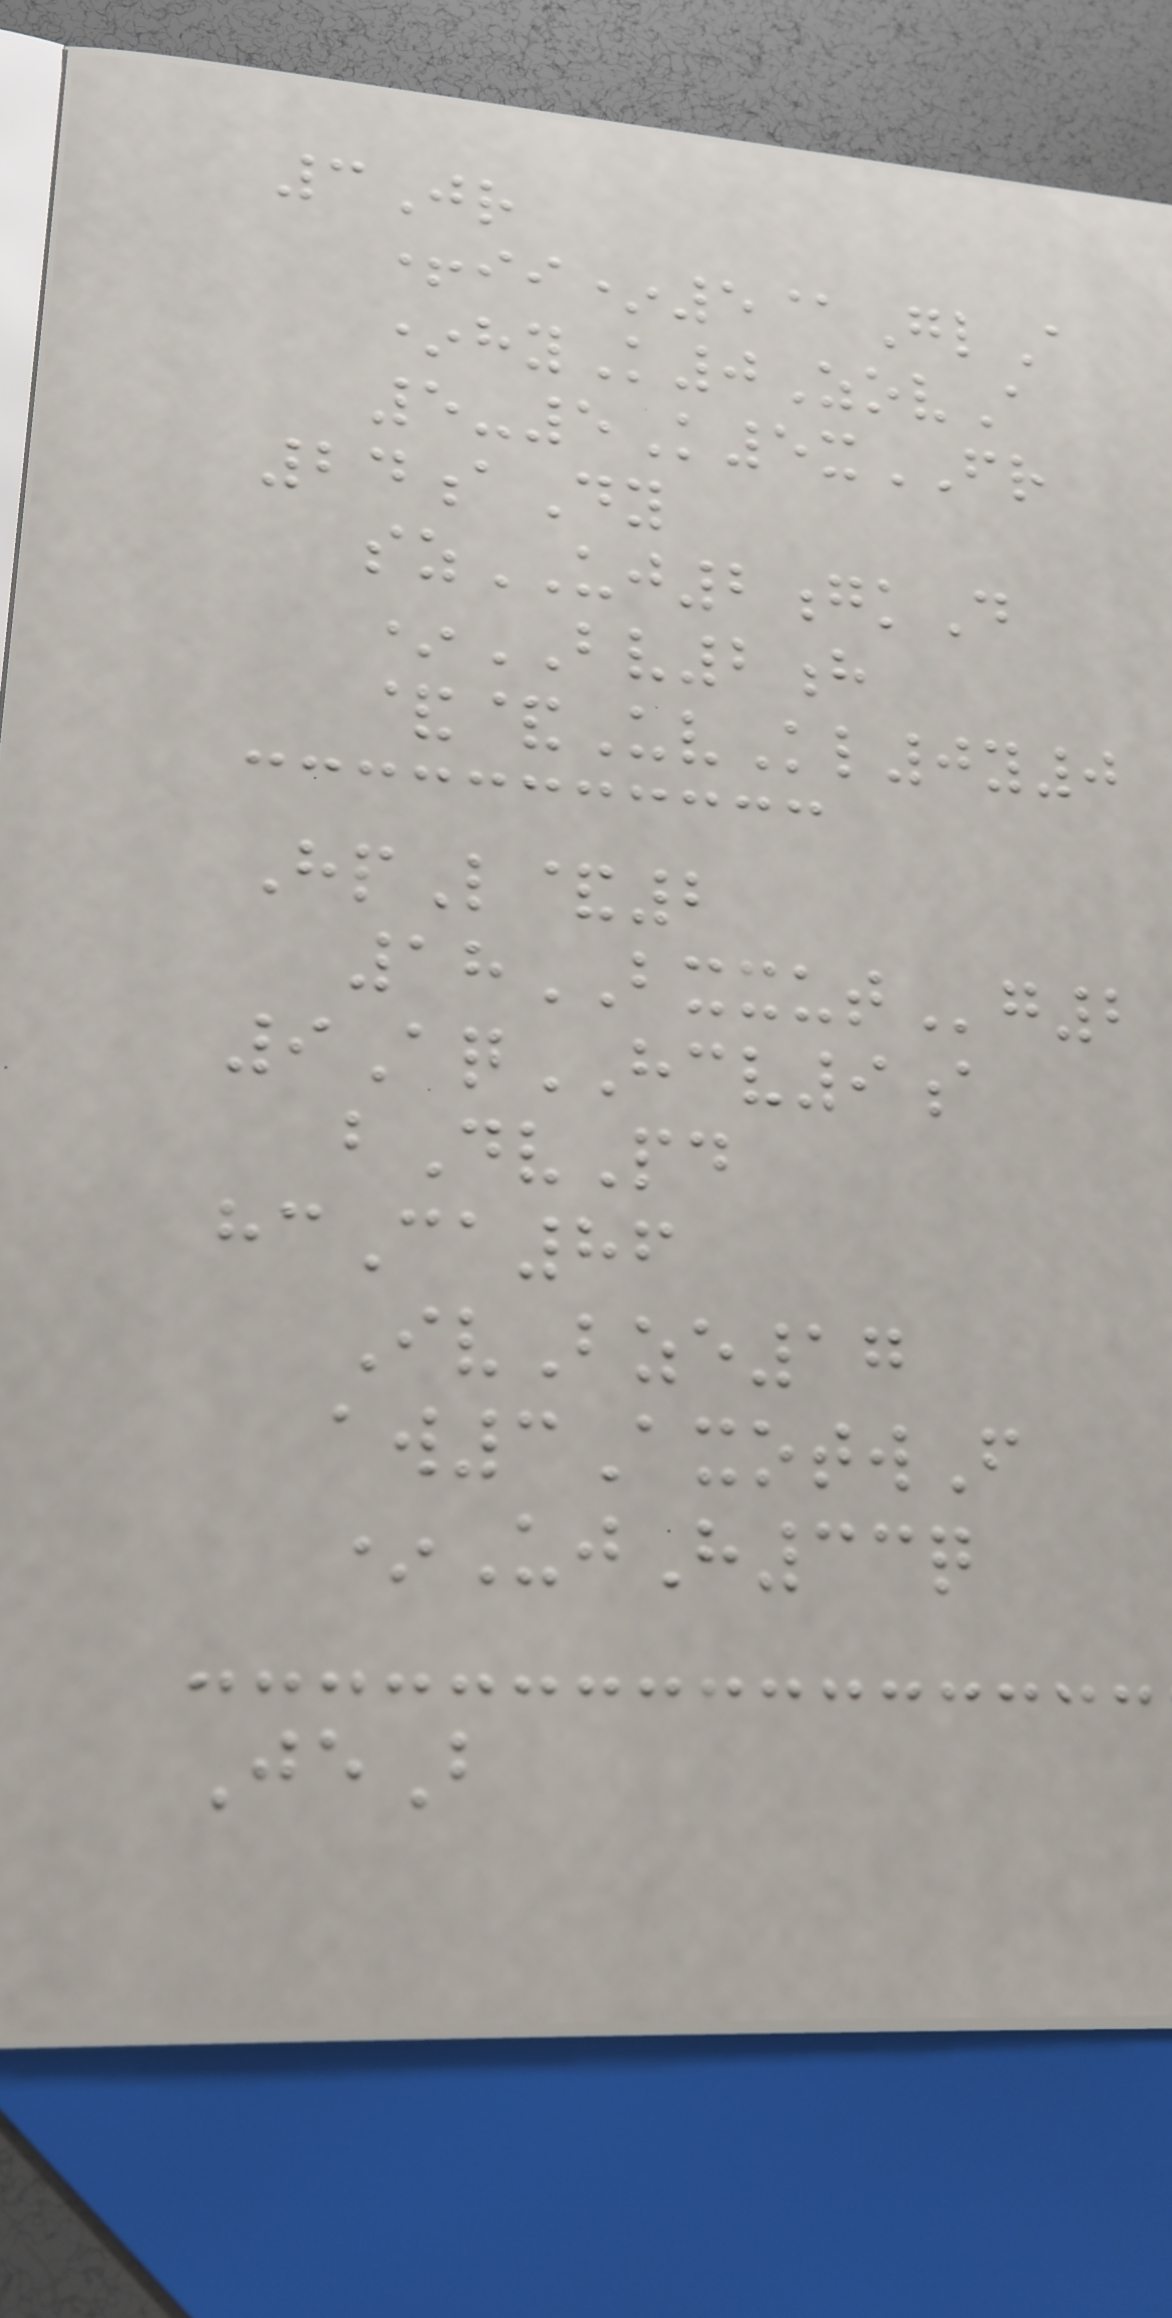3Jr
+ii*5@GlA
*hyK0ZovA
5-5K5xFR
24aDy
szUJ2gkD
*BV2h
&&UvKl0y0
HpL&2
18BXXUTg2
9AqHCV9a
bDvPd
hcCa86
IvBze17
aw3AxotwF
*UjH33q
JeB
